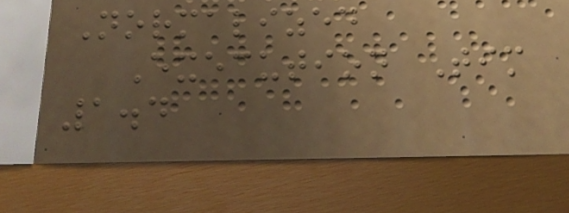Normalized
Execution Tim
1.4
